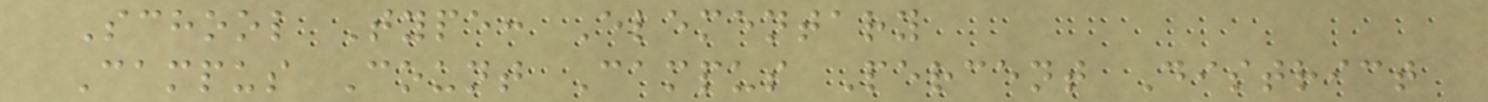School Type: Elementary
Campus Count Campus Percent District
